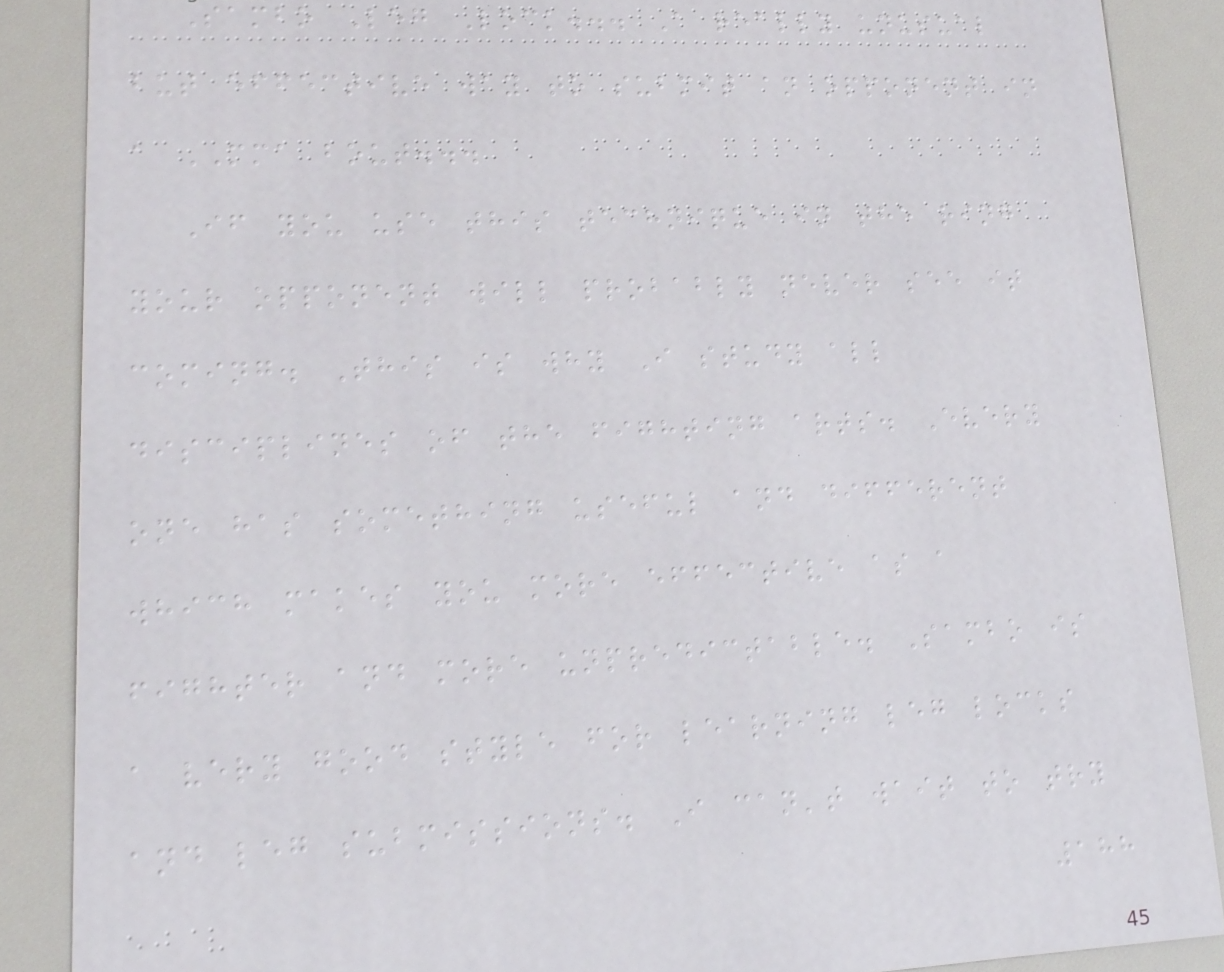Sambo Leg Lock... A really unusual
but effective way to submit an opponent in
a MMA bout...
If you use this technique in the ring
your opponent will probably never see it
coming. This is why I study all
disciplines of the fighting arts. Every
one has something useful and different
which makes you more effective as a
fighter and more unpredictable. Sambo is
a very good style for learning leg locks
and leg submissions. I can't wait to try
188
